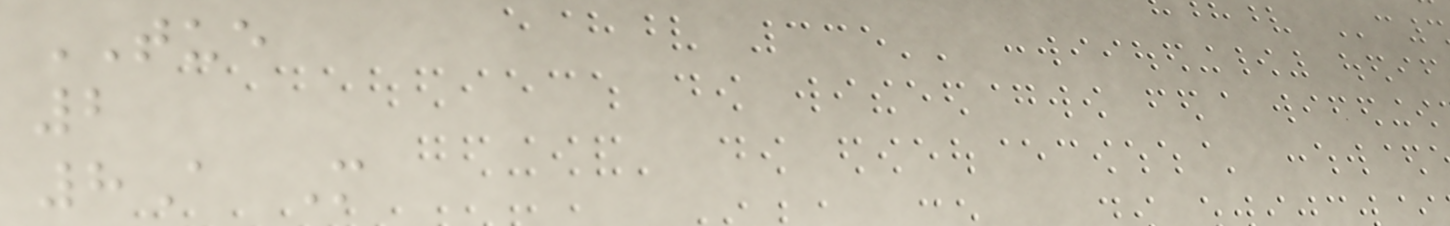TUE
2
8A M
